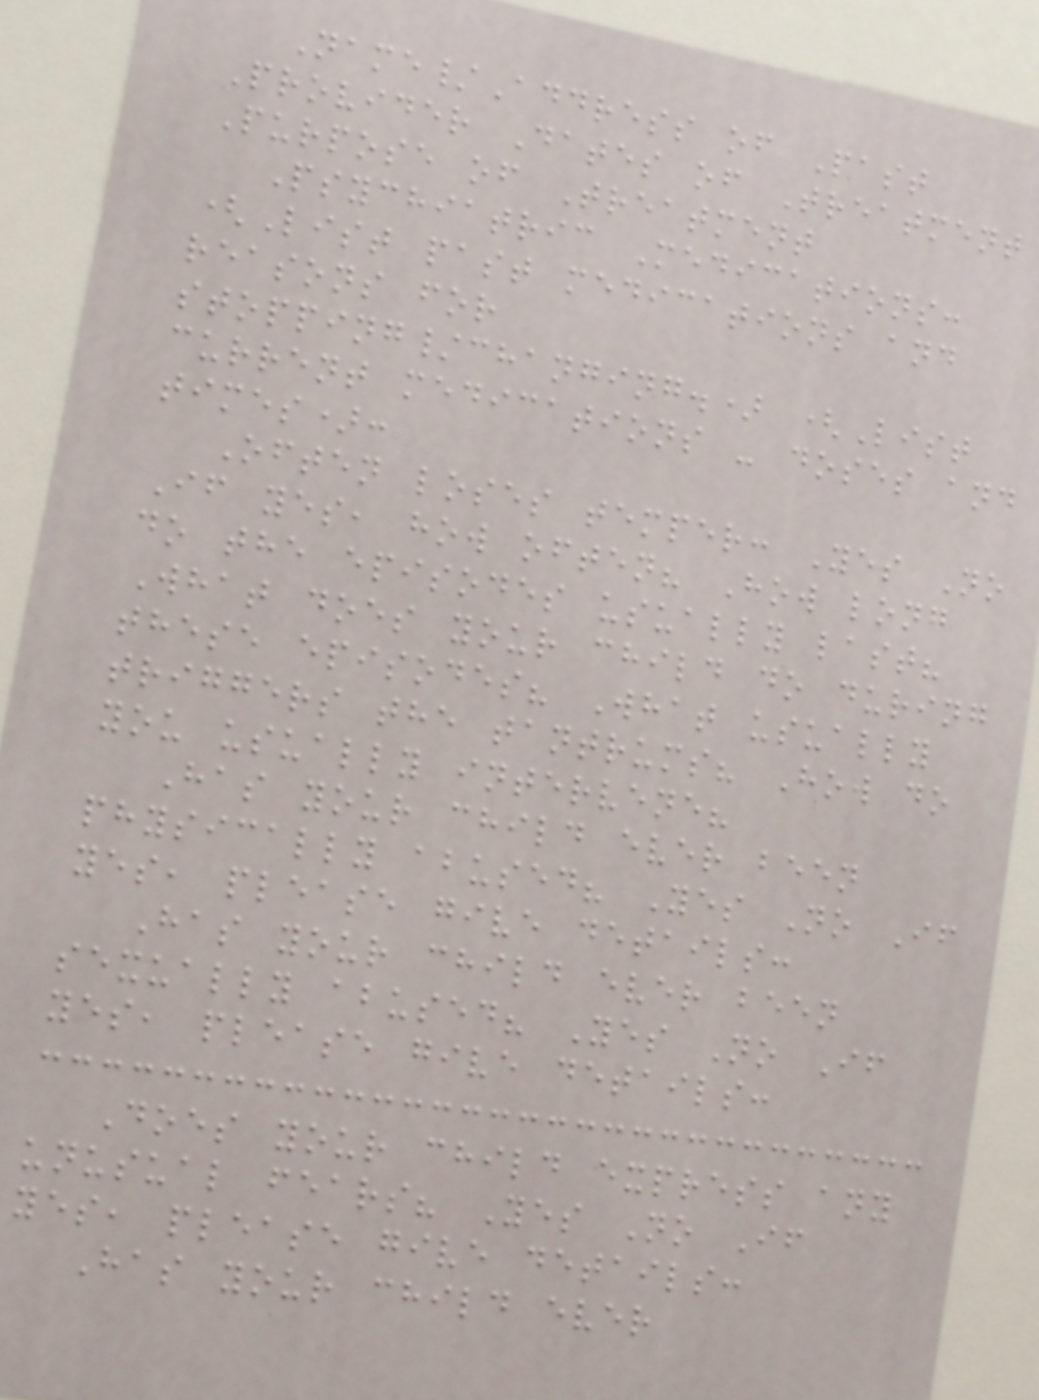Name/Address of Past
Provider Dates of Treatment
Purpose of Treatment
Psychiatric Medications:
(List past medications and
reasons for
stopping/changing.) (List
current medications - doses and
times):
Often loses temper: Yes No
If yes, how often? How long
do the episodes usually last?
What does your child do during
these episodes? What usually
triggers the tantrums? How do
you usually intervene?
Has your child ever been
physically abused? Yes No If
yes, please give details:
Has your child ever been
sexually abused? Yes No If
yes, please give details:
Does your child express any
unusual fears? Yes No If
yes, please give details:
Has your child ever
